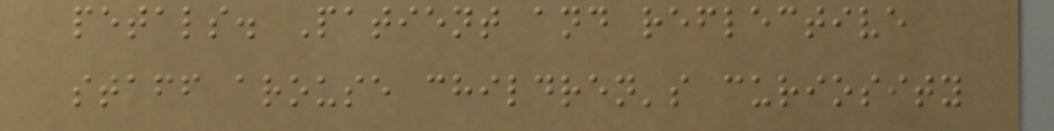petals. Patient and reflective
staff arouse children's curiosity
